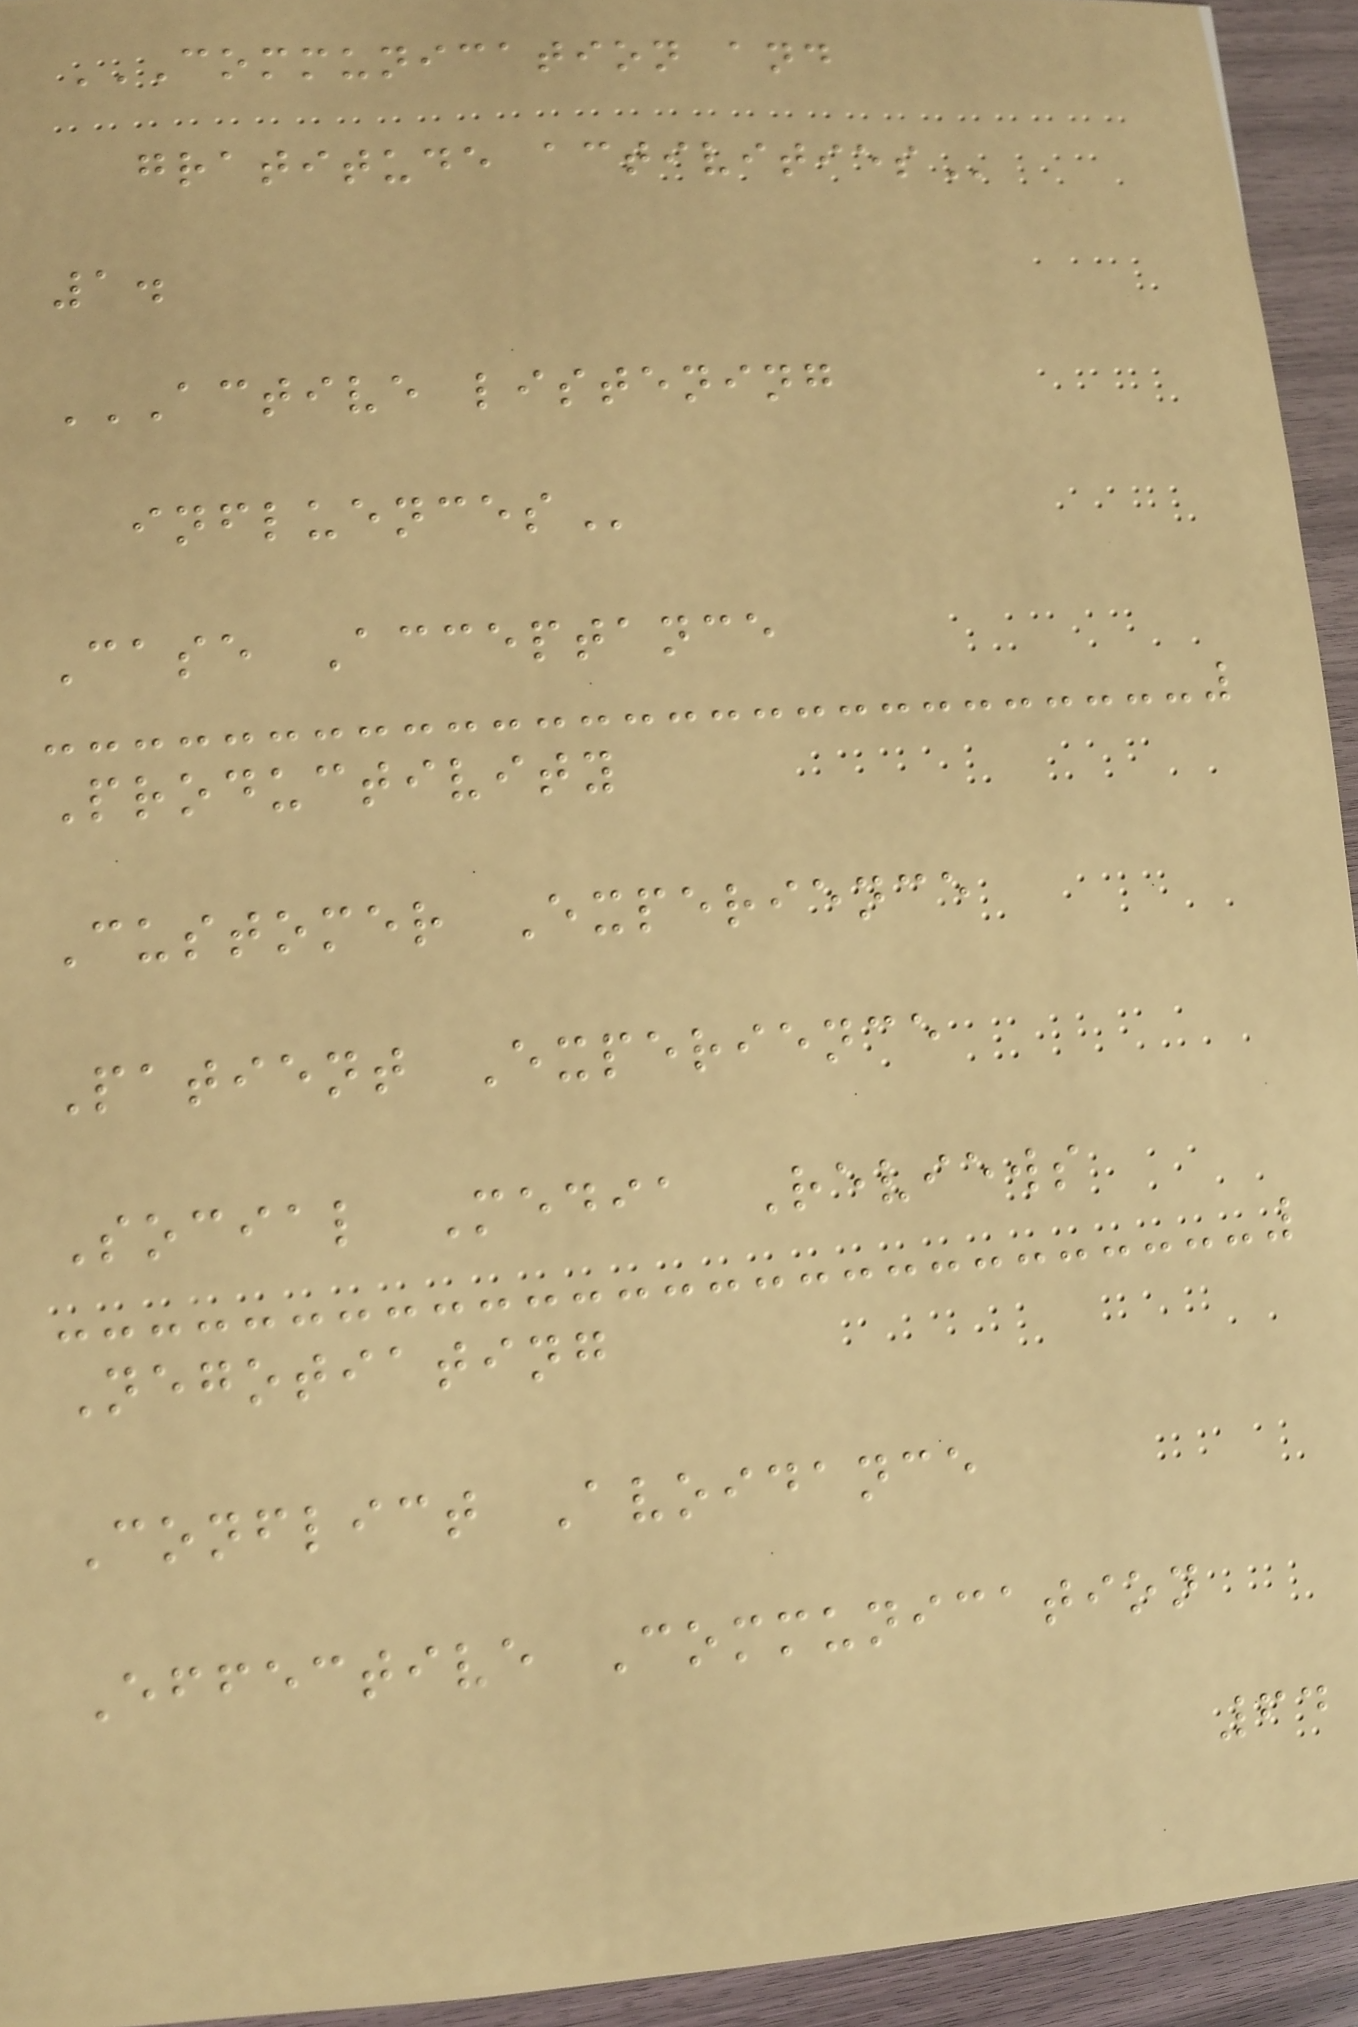COMMUNICATION AND
GRATITUDE ACTIVITIES
1.
ACTIVE LISTENING
INFLUENCES
Case Acceptance
Productivity
Customer Experience
Patient Experience
Social Media Reviews
Negotiating
Conflict Avoidance
Effective Communication
64
